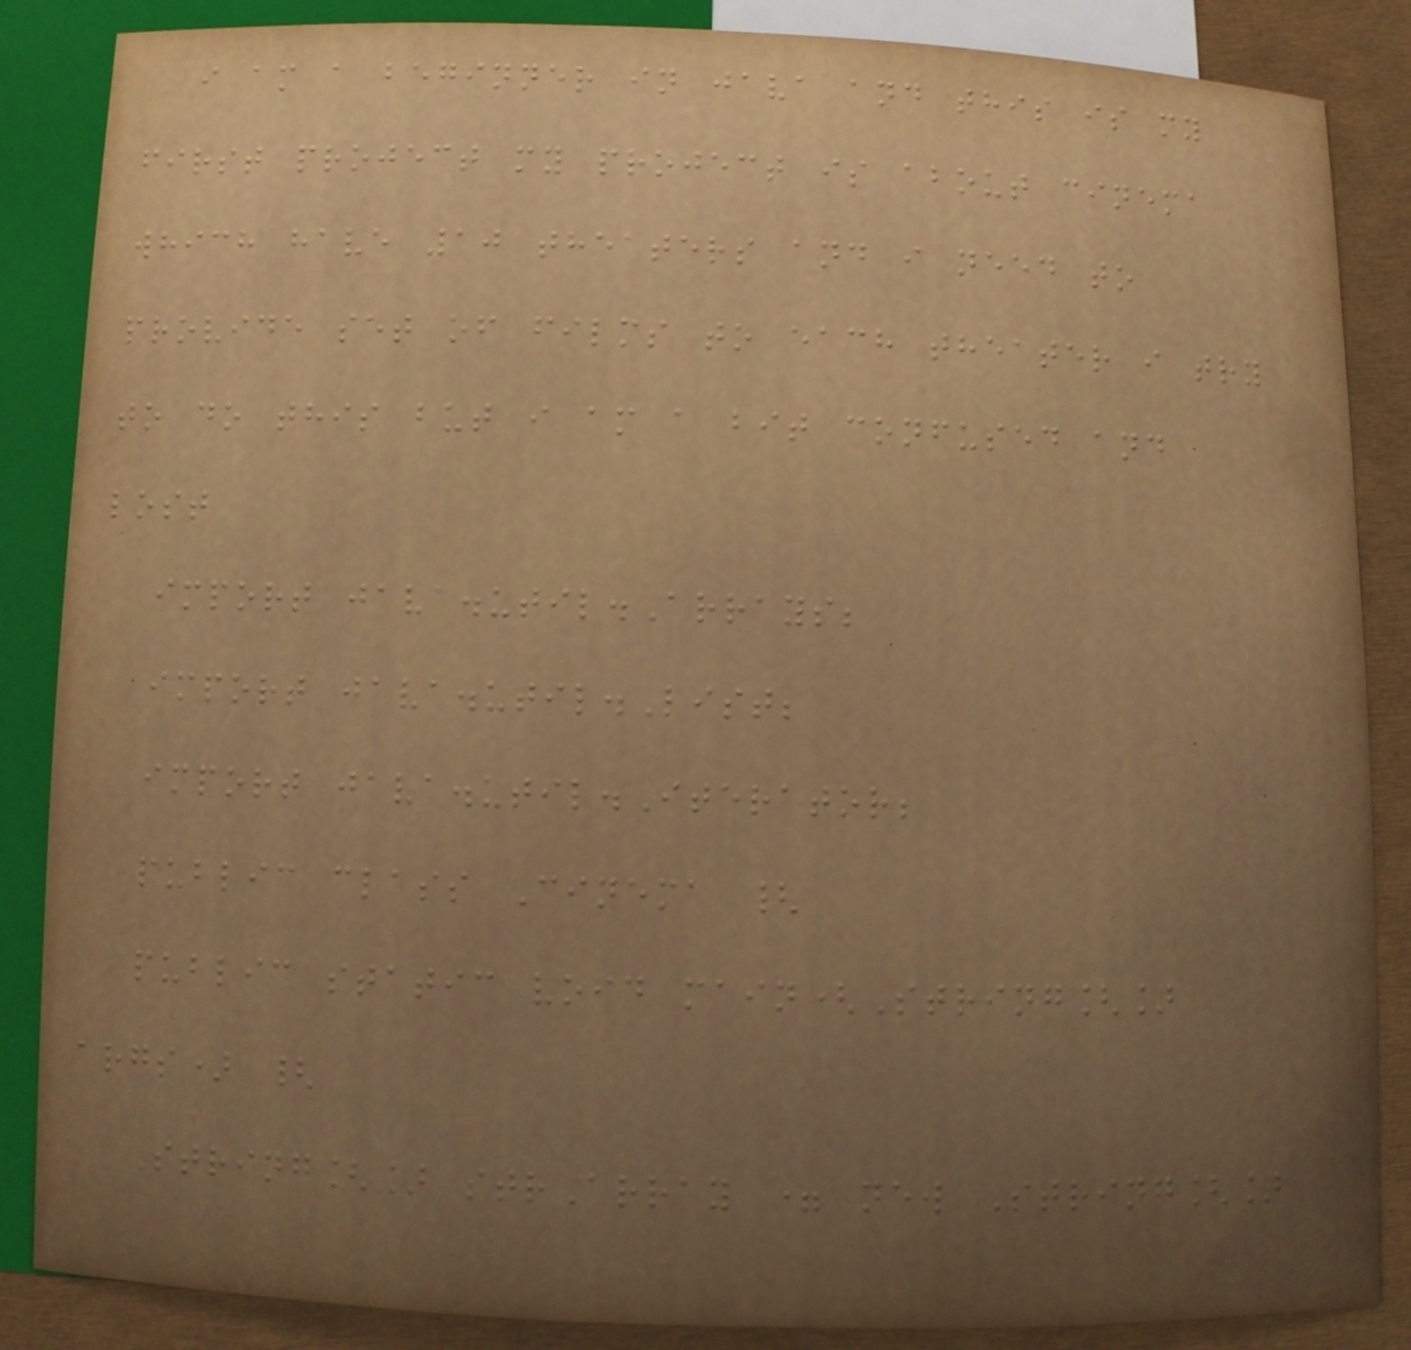i am a beginner in java and this is my
first project my project is about cinema
which have 10 theaters and i need to
provide set of films to each theater i try
to do this but i am a bit confused and
lost
import java.util.Arrays;
import java.util.List;
import java.util.Iterator;
public class Cinema {
public static void main(String[]
args) {
String[] strArray = new String[]
